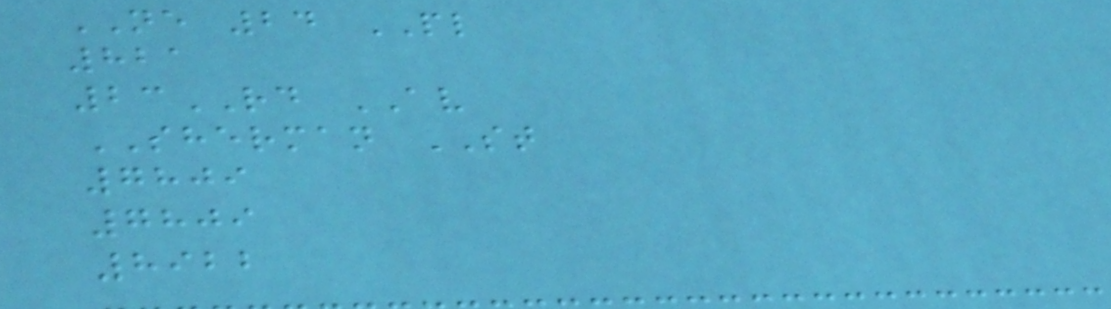NE 24 PL
821
23RD AV
SHERMAN ST
7809
7809
8922
